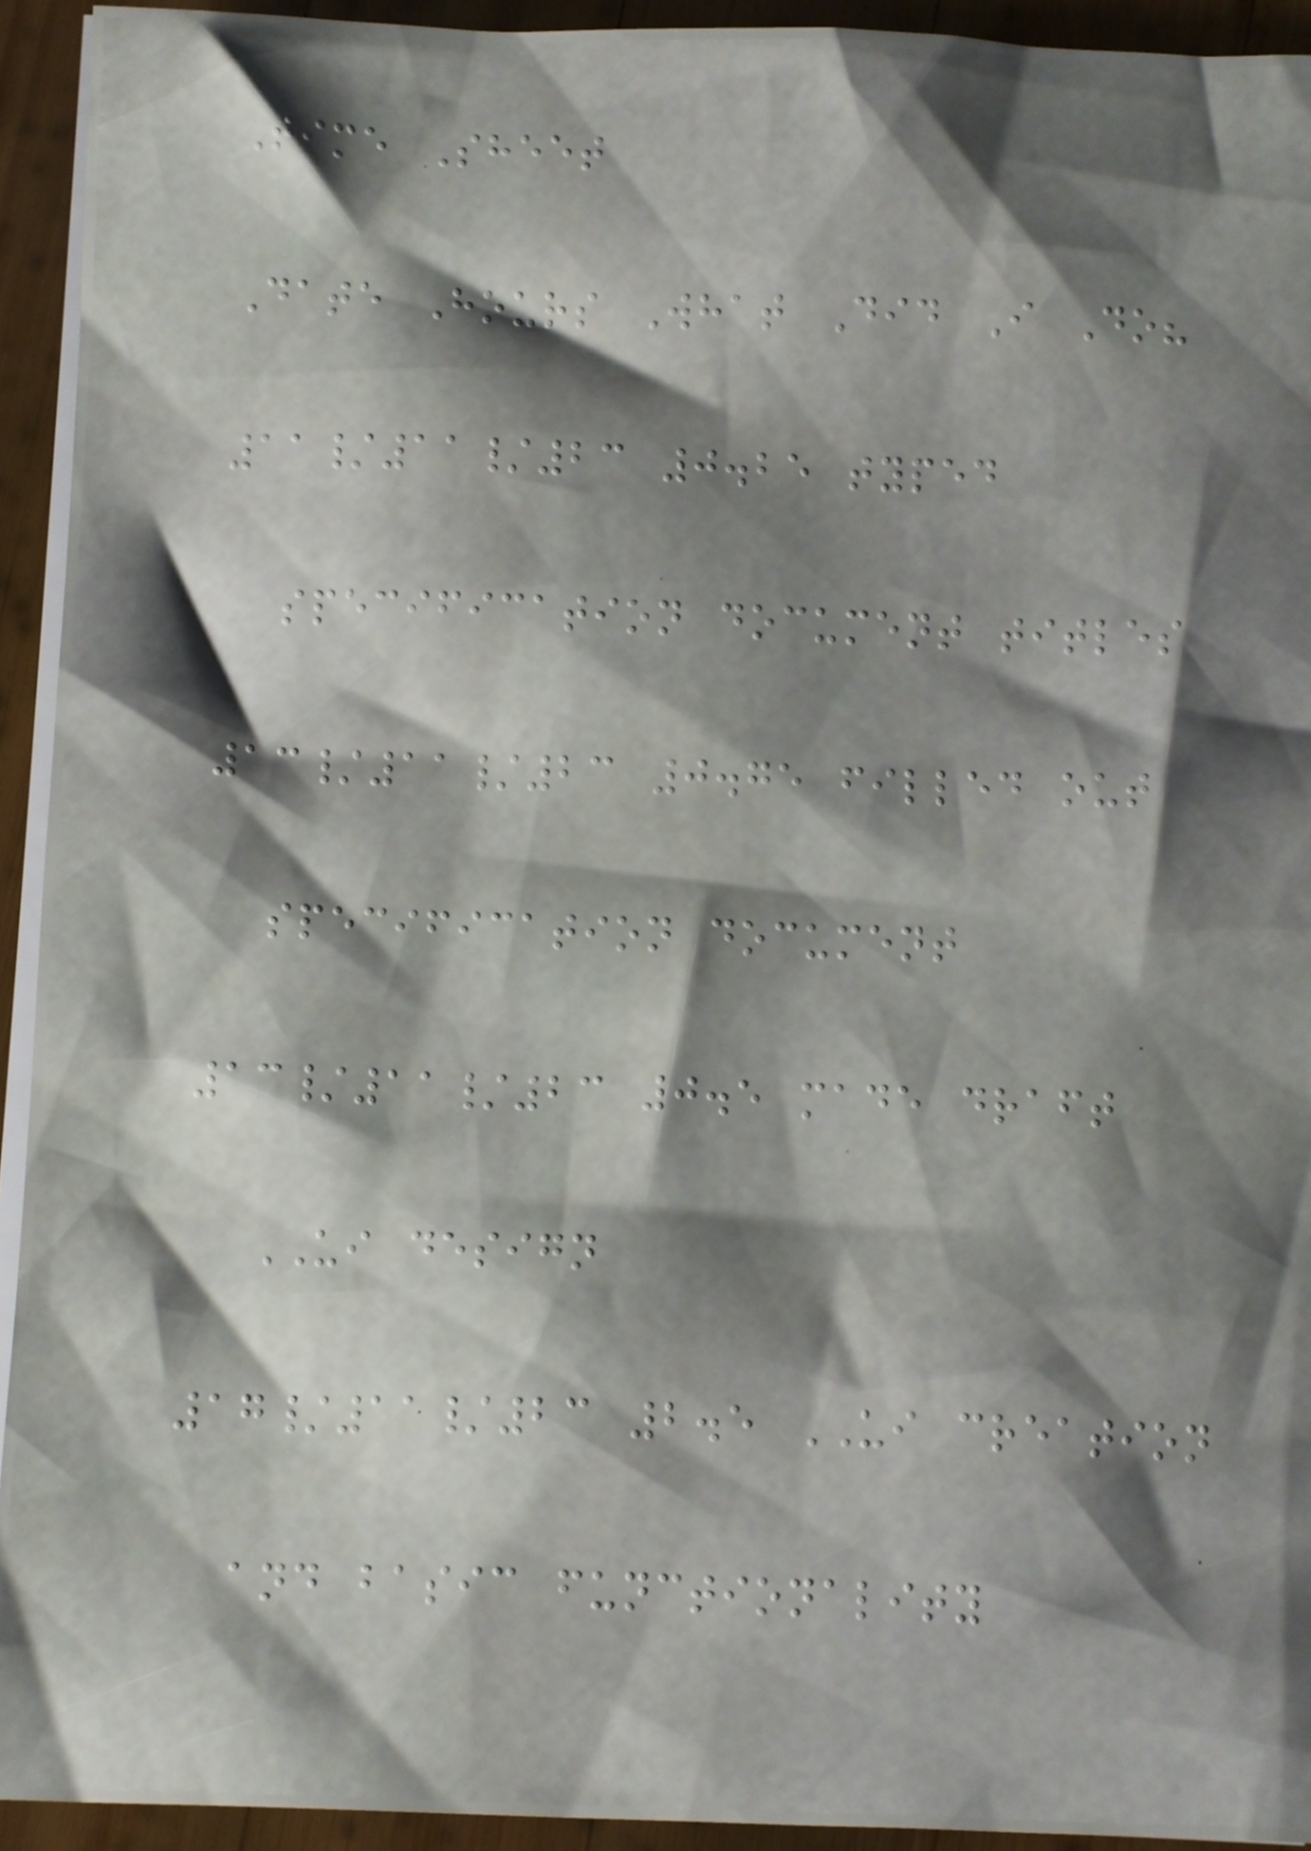Time Sheet
Date Hours What Did I Do?
11/11/23 0.25 typed
specification document titles
13/11/23 0.75 filled out
specification document
13/11/23 0.5 made draft
UI design
17/11/23 2.5 UI creation
and basic functionality
